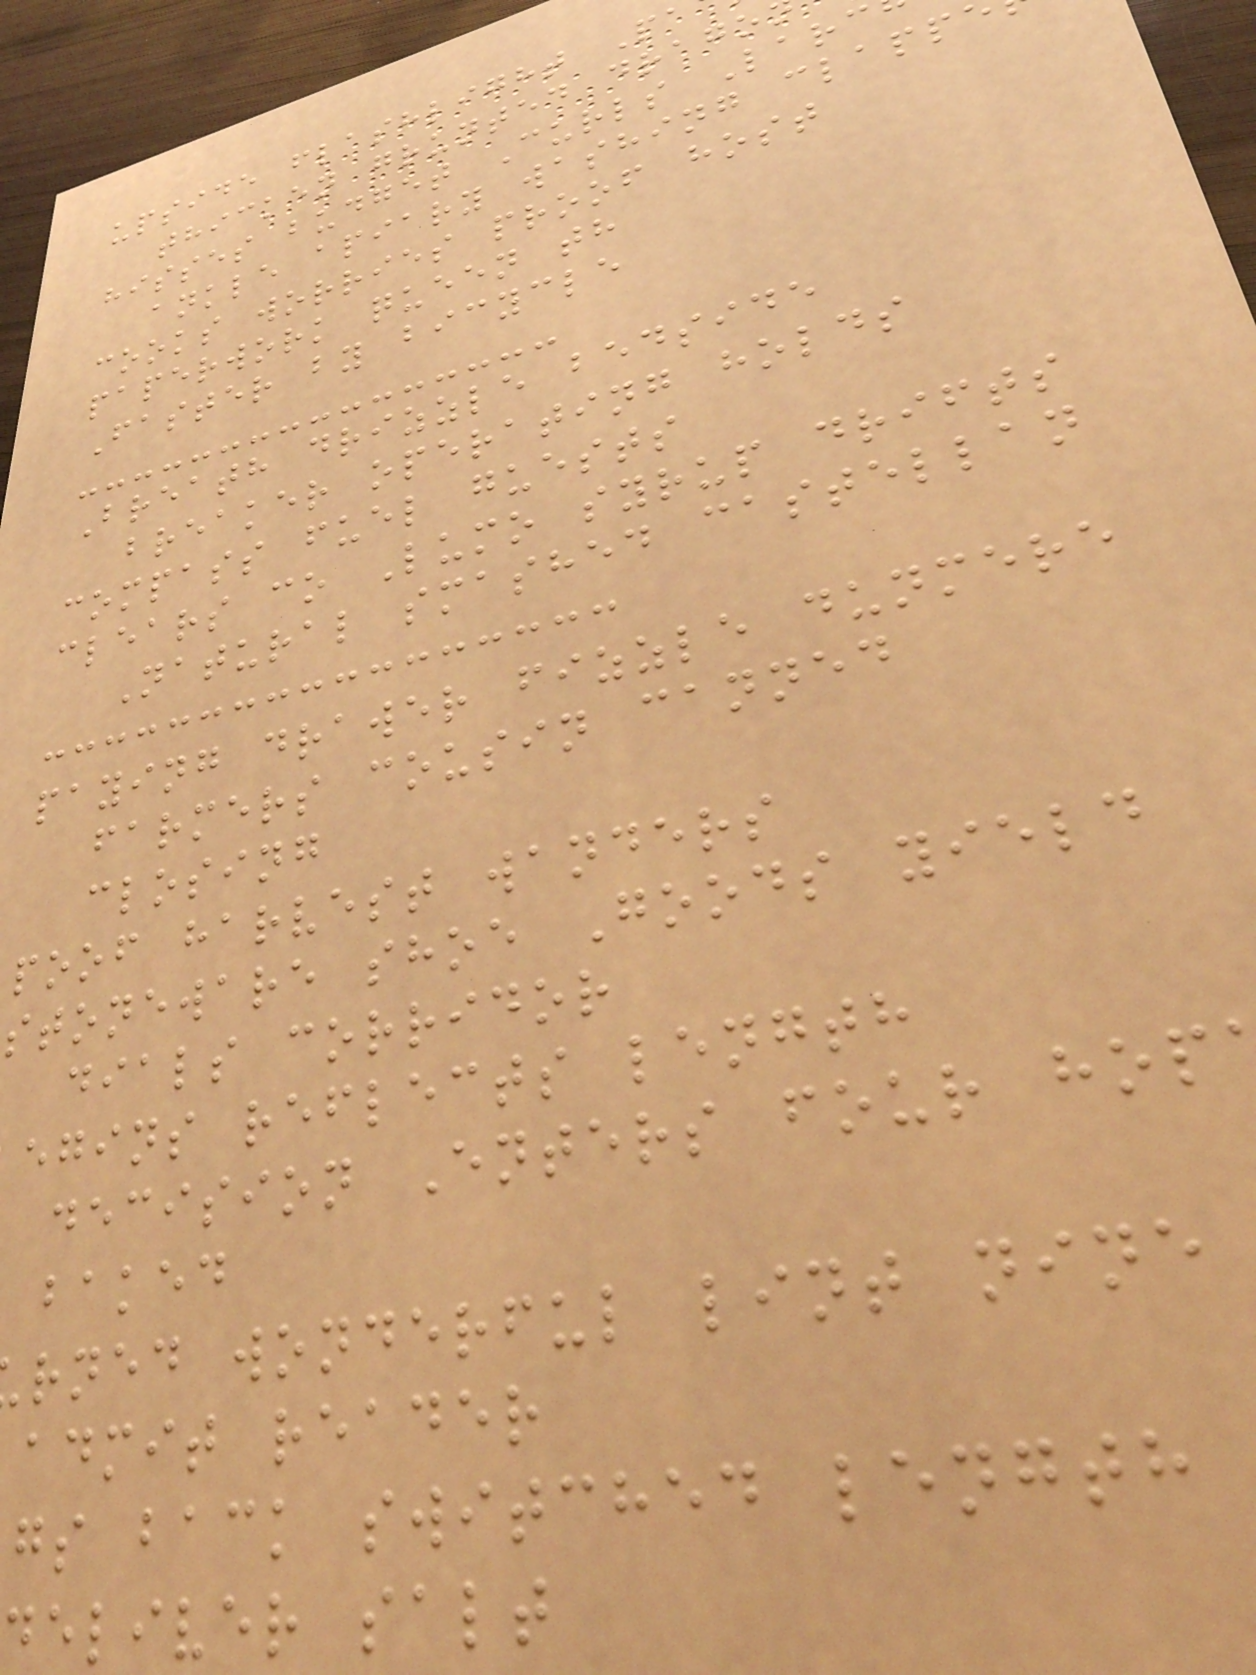upside flashlight Pa
thicken grunted drago
hisses budget Curls Larc
ankle apiary washing clapp
cooks worries proof host
paperwork queen th
Faster by bicycle
Breath drizzle bedside
breaker operating holds
compass fuel guests
clears co Lumo syrup drifts
Natural smashed castellan
paying drawer fizzle dunmere
farmers cousin canned
closing
poof harvest wanders
stoneware shoe Goods yield
dials corridor
egins reflects length
decision Enters four hop
baked
rned wonderful lint nine
admit reader
gs back switched length
deliver salt
